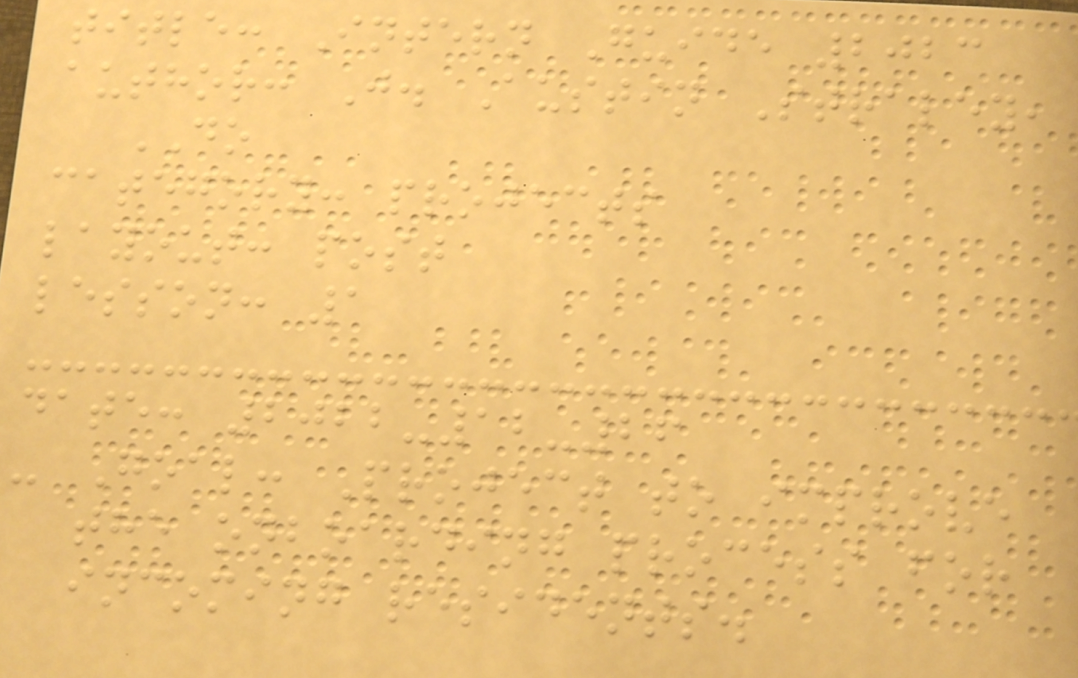title: Intern Guide 2023
author: J. Austin Straley,
DO
category: projects
layout: post
lesson: 1
date: 2022-12-26
- Goal: Project to improve
the onboarding process for
incoming residents.
